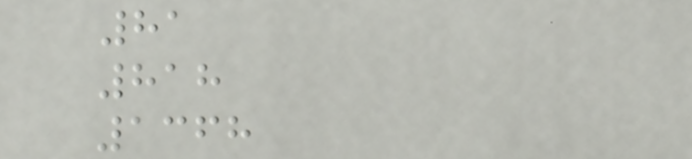81
818
1368
